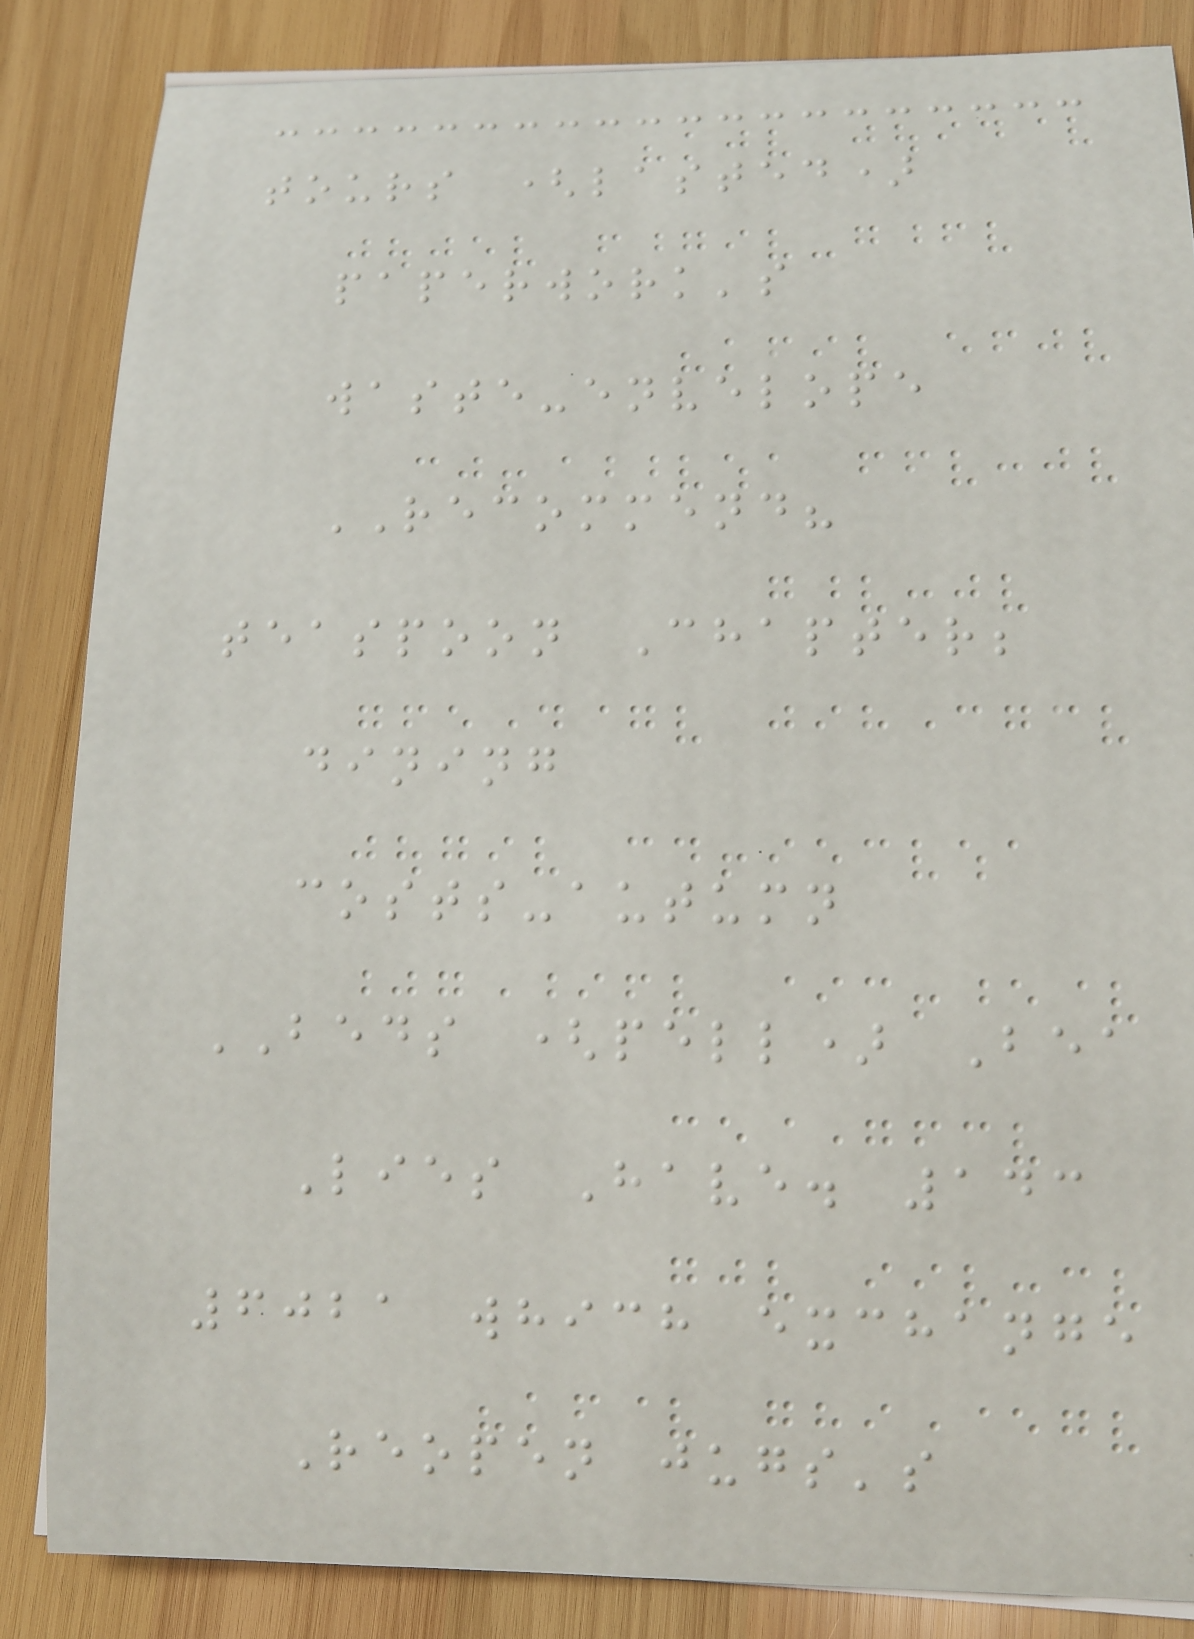tours (lasted)
paperwork's
waste-envelope
RECOMMEND?
teaspoon Chapter;
dining
costs-autumn
BEDS (pell) Bea
Lies Have. 143
6021 which exchange
Reopen jugs's
